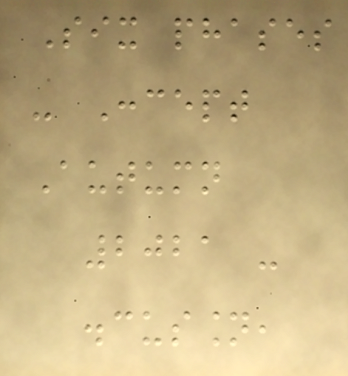Six phases
- Concept
Autumn
2021 -
discussion,
